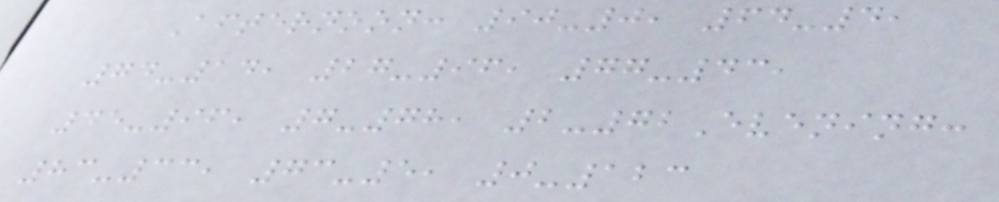Afternoon: 90-0, 64-4,
74-14, 27-96, 77-43,
45-96, 7-78, 2-72Evening:
83-33, 73-5, 0-123
